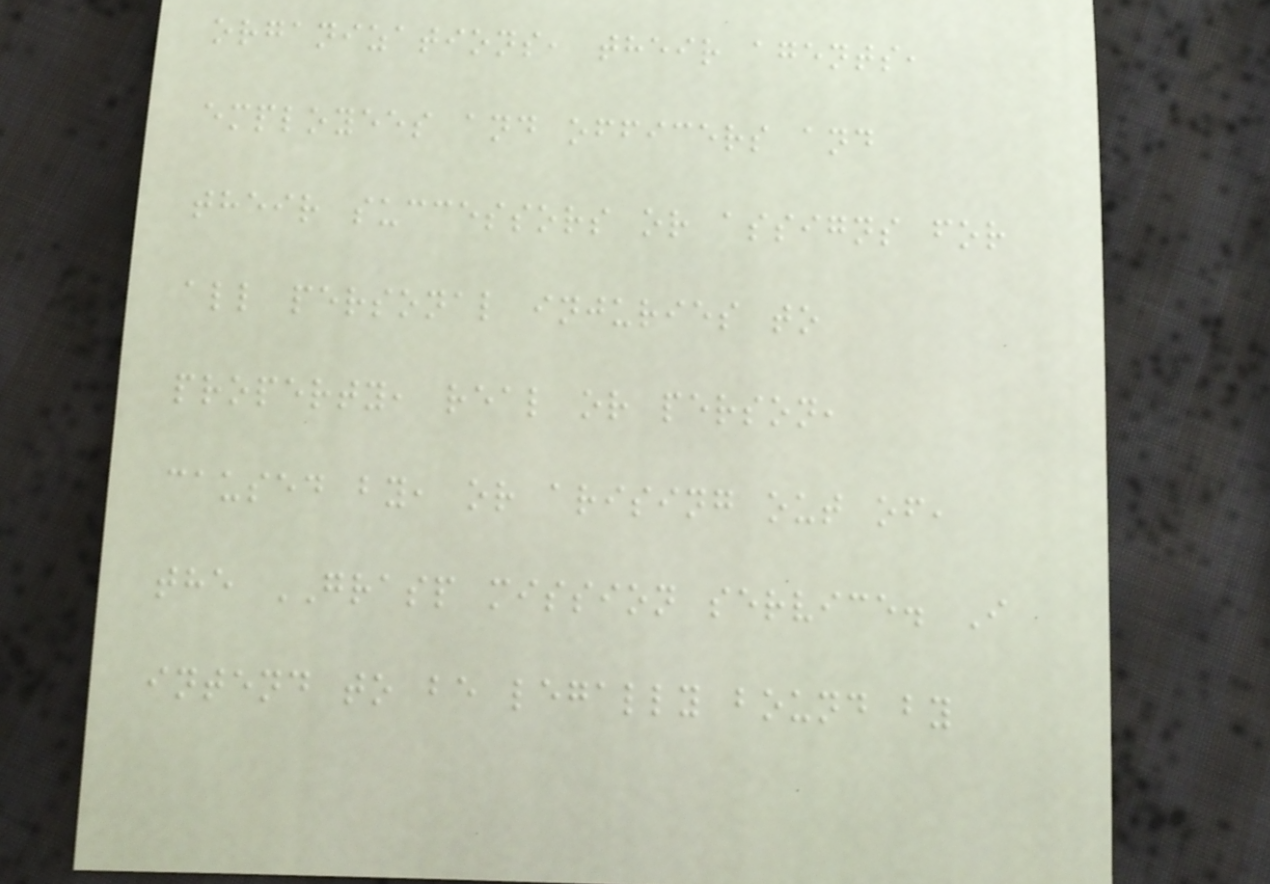organizations, their agents,
employees and officers and
their successors or assigns for
all personal injuries to
property, real or person,
caused by, or arising out of,
the GRASP mission service. I
intend to be legally bound by
